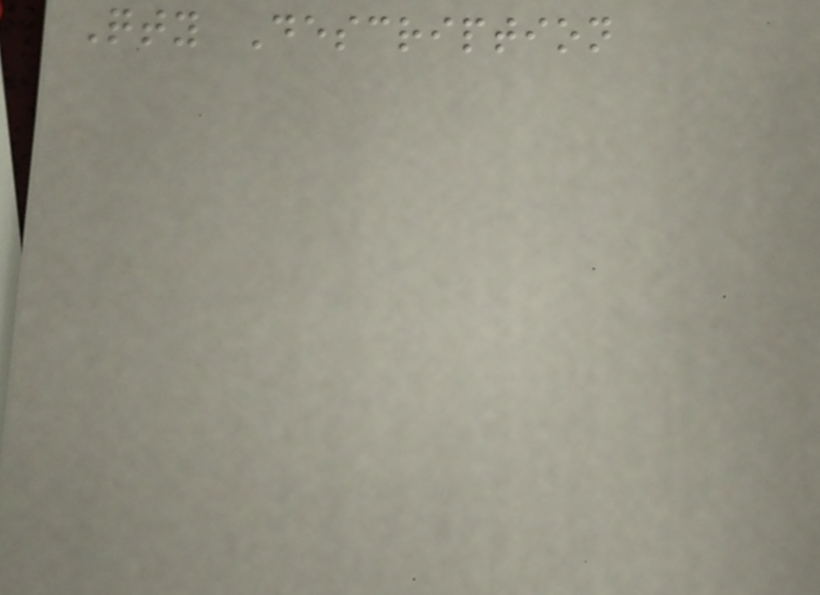Qty Description
